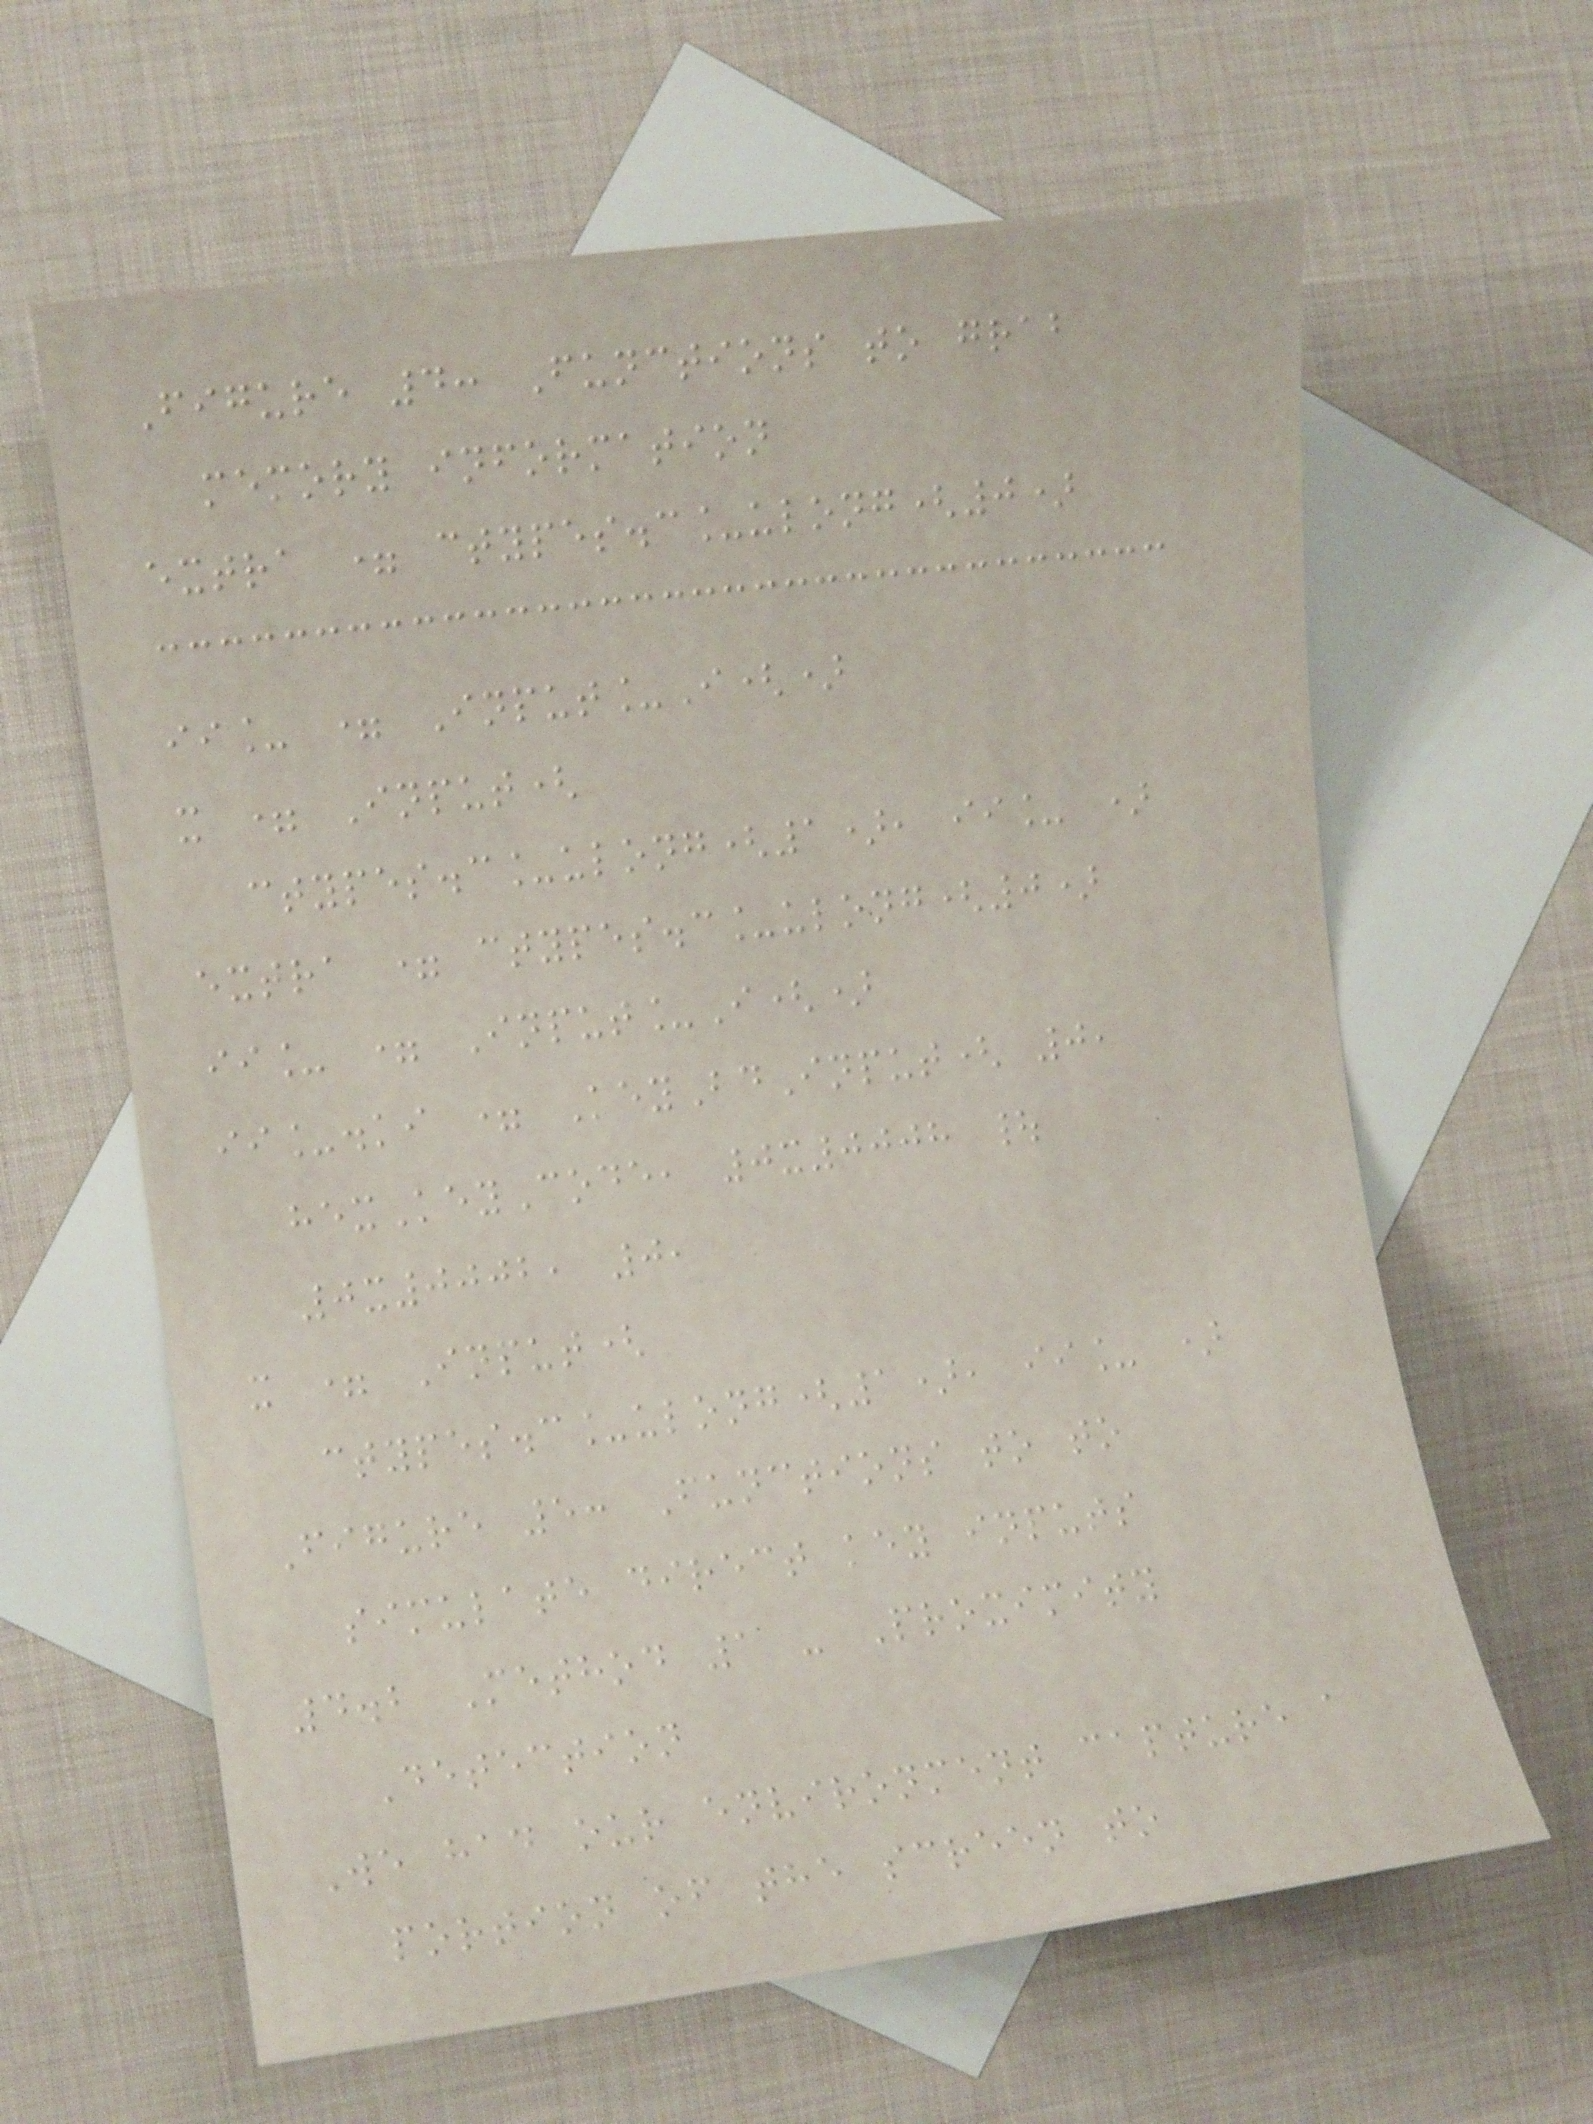Figure 4: Functions to grab
memory information
extra = ctypes.c_ulong(0)
ii_ = Input_I()
x = Input(
ctypes.c_ulong(1), ii_ )
extra = ctypes.c_ulong(0)
ii_ = Input_I()
ii_.ki = KeyBdInput( 0,
hexKeyCode, 0x0008 |
0x0002, 0,
x = Input(
ctypes.c_ulong(1), ii_ )
Figure 5: Functions to to
simulate direct key inputs
4.2 Method 1 - Proximity
Detection
We had our environment capture a
portion of the screen to
